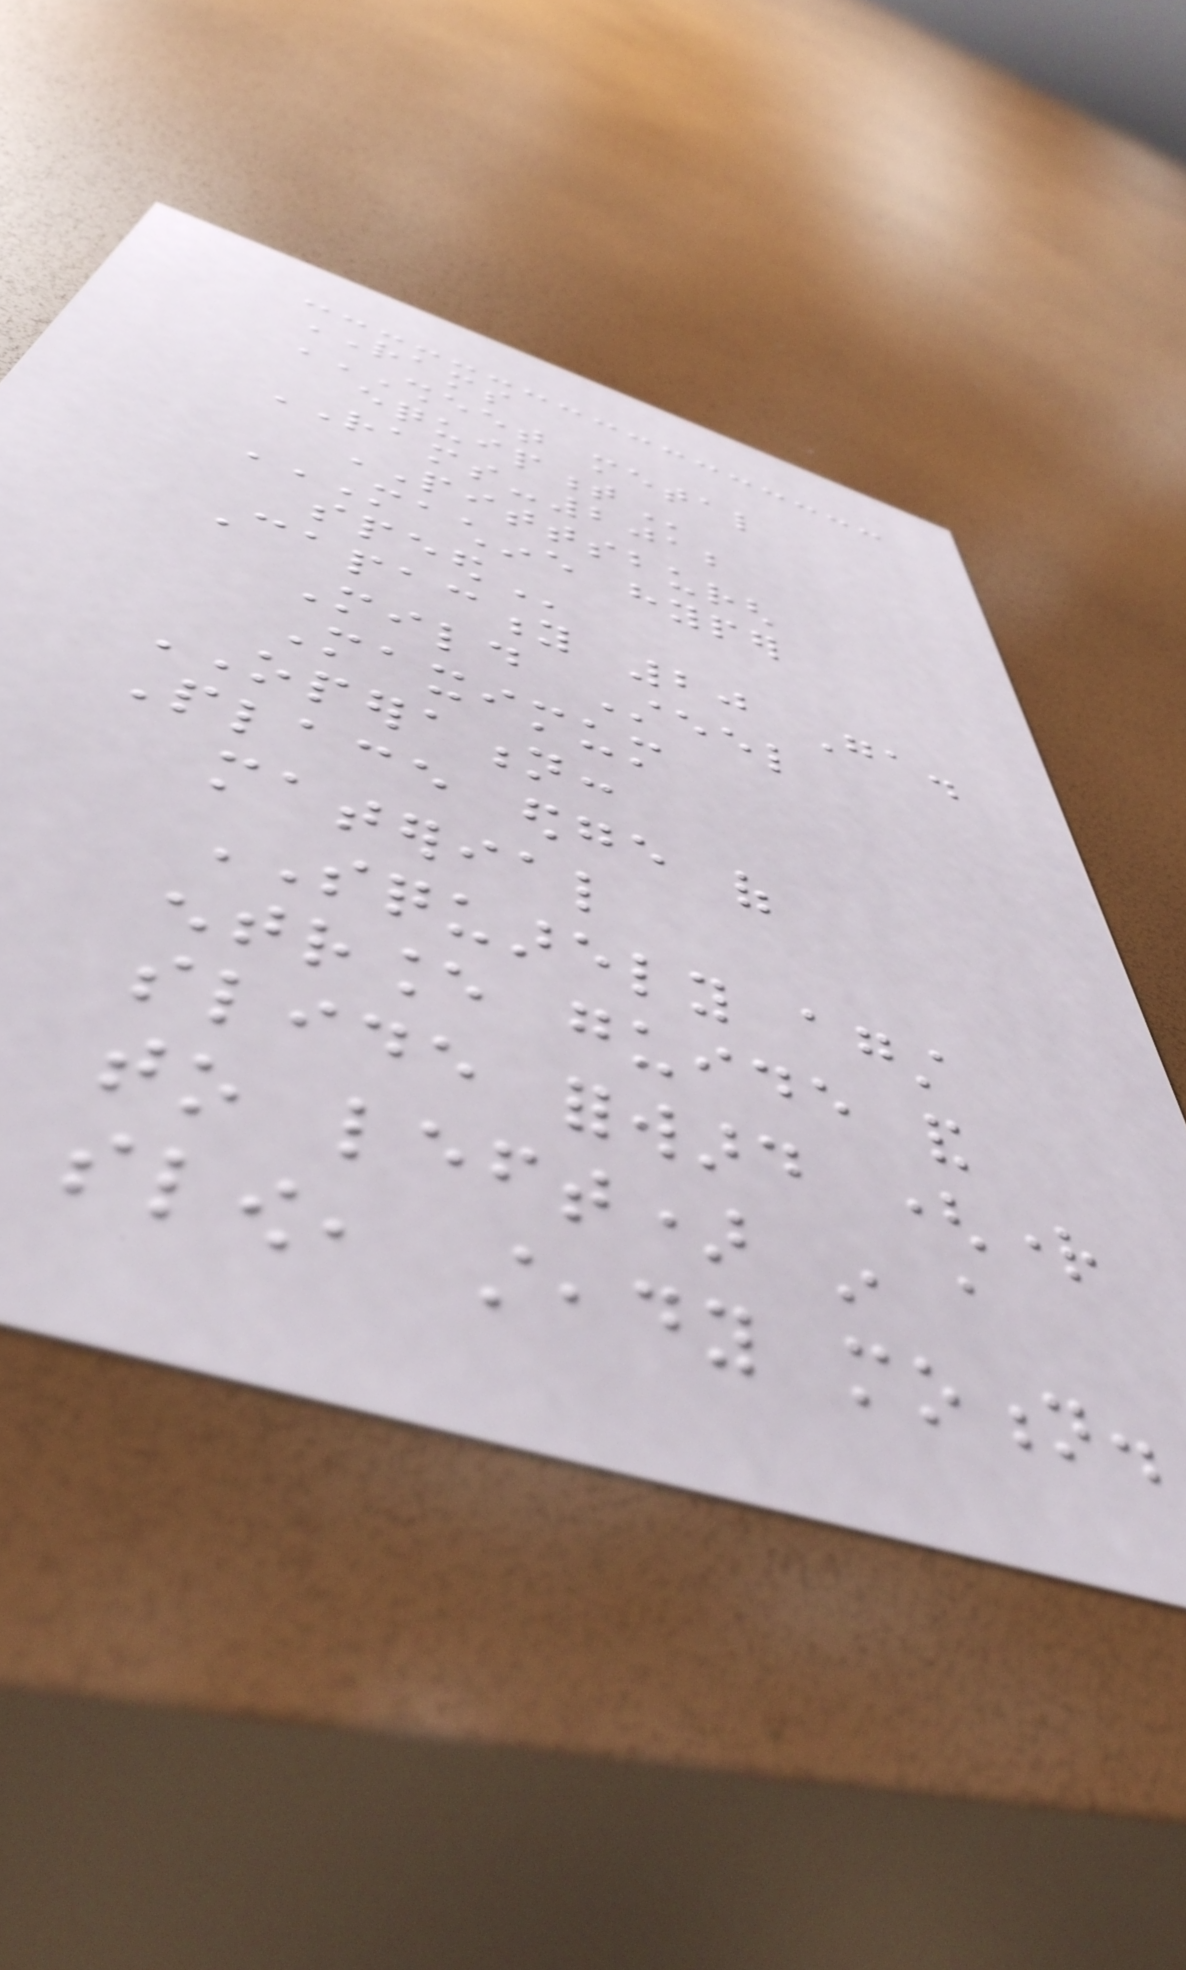RAMS
SHEET METAL
EQUIPMENT
RAMS-2012
PITTSBURGH
MACHINE HYPER
SPEED
Capacity 20 Ga.
Mild Steel
Maximum
OPERATION:
Place edge of
material
SQUARELY against
entrance guide and
slide forward (right
to left) in a
slow, steady motion.
